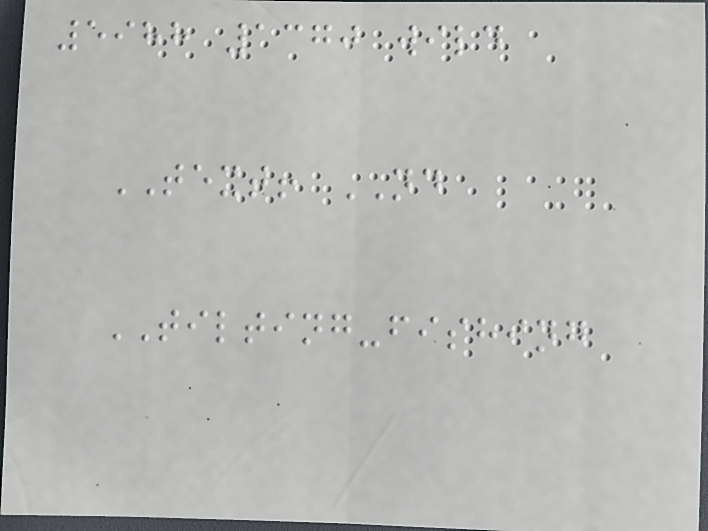5988 1370 wild
TEXT! ND
TILTING-fishing
